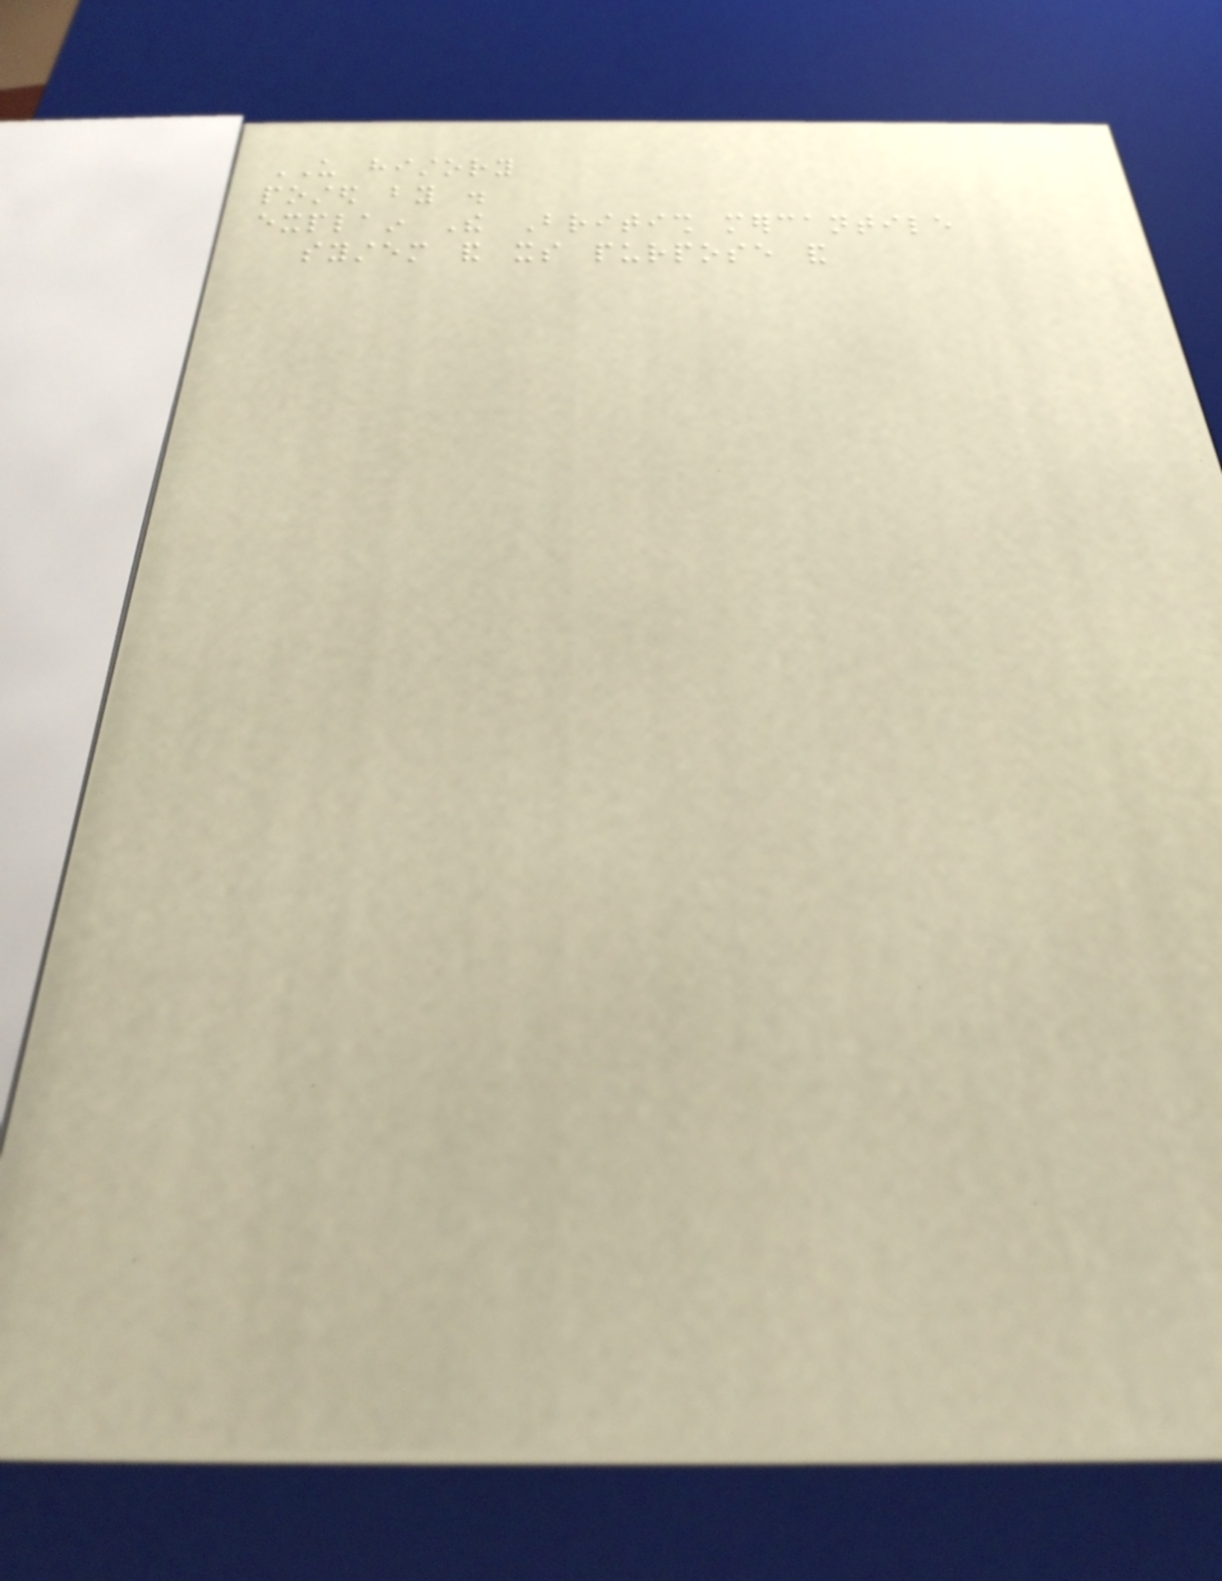US history
posted by .
explain The British mercantile
system and its purpose and
